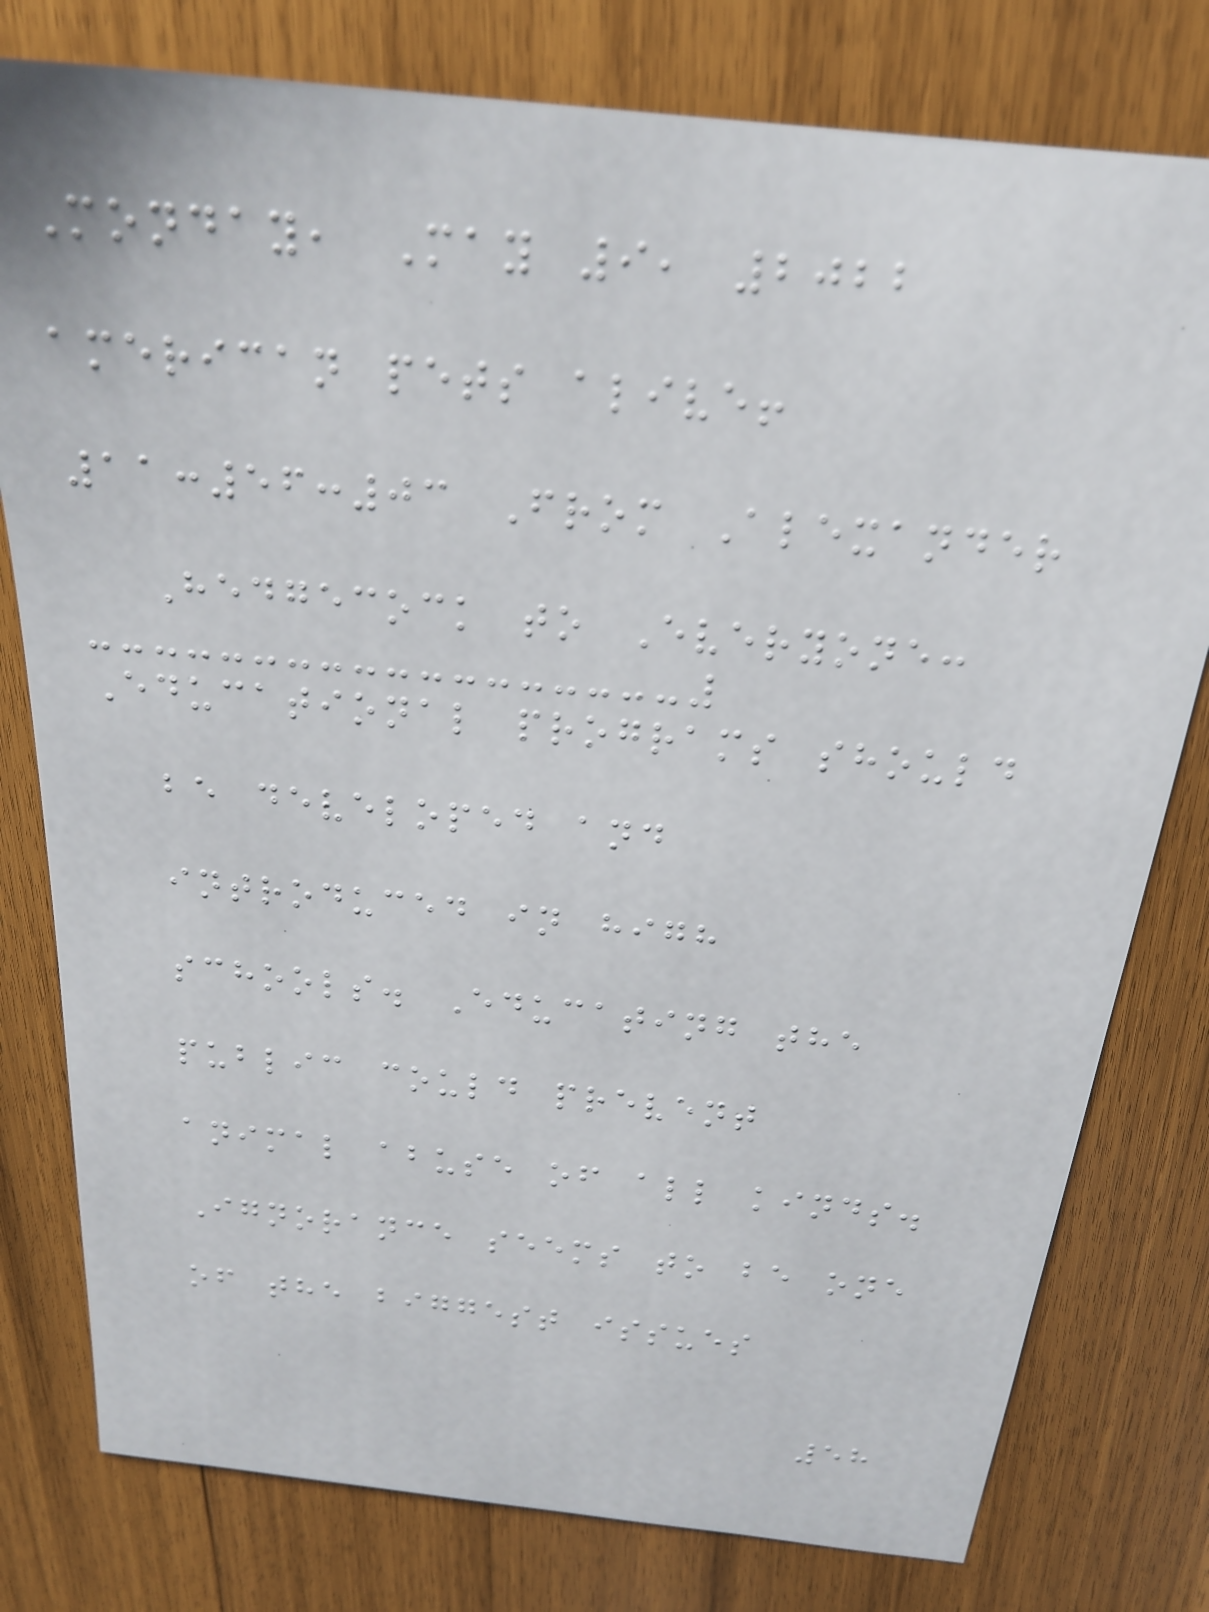Monday, May 9, 2022
american pets alive!
11:56:03 From Alexander
Hedgecock to Everyone:
Educational programs should
be developed and
introduced in high
schools. Educating the
public could prevent
animal abuse of all kinds.
Ignorance seems to be one
of the biggest issues
58
